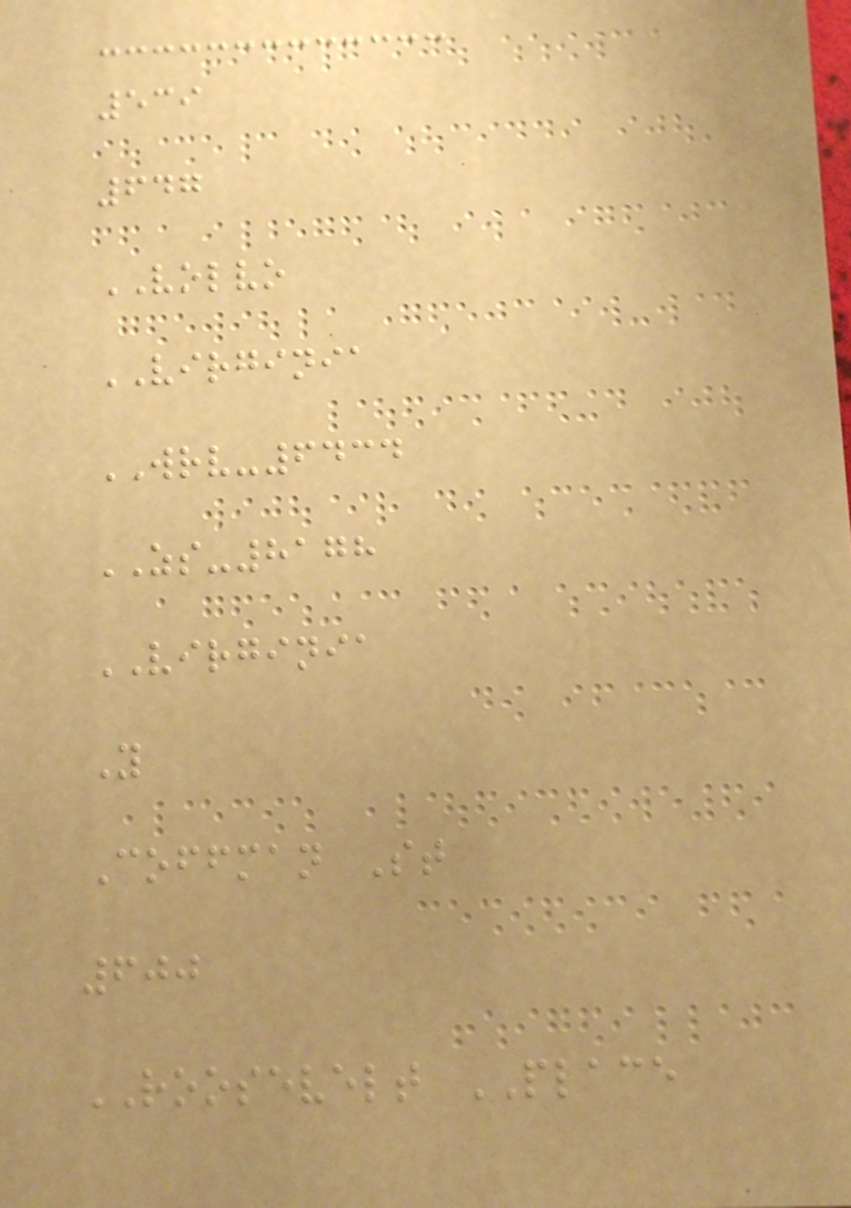539
647
VOLVO
VIRGINIA
WRV-6434
ZS-8178
VIRGINIA
Y
Coffman St
600
ROOSEVELT PLACE
